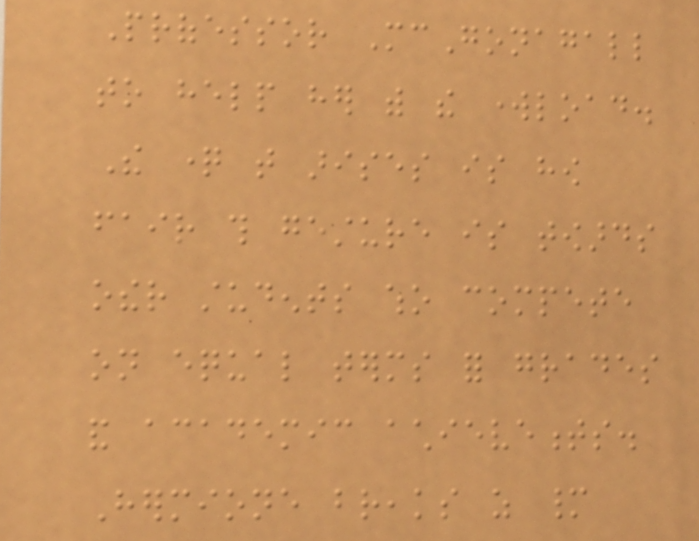Professor McGonagall
to help her with the workload.
The question that arises is how
fair this gesture is towards
other students who compete
on equal terms for grades
and academic achievements.
Hermione breaks as many
